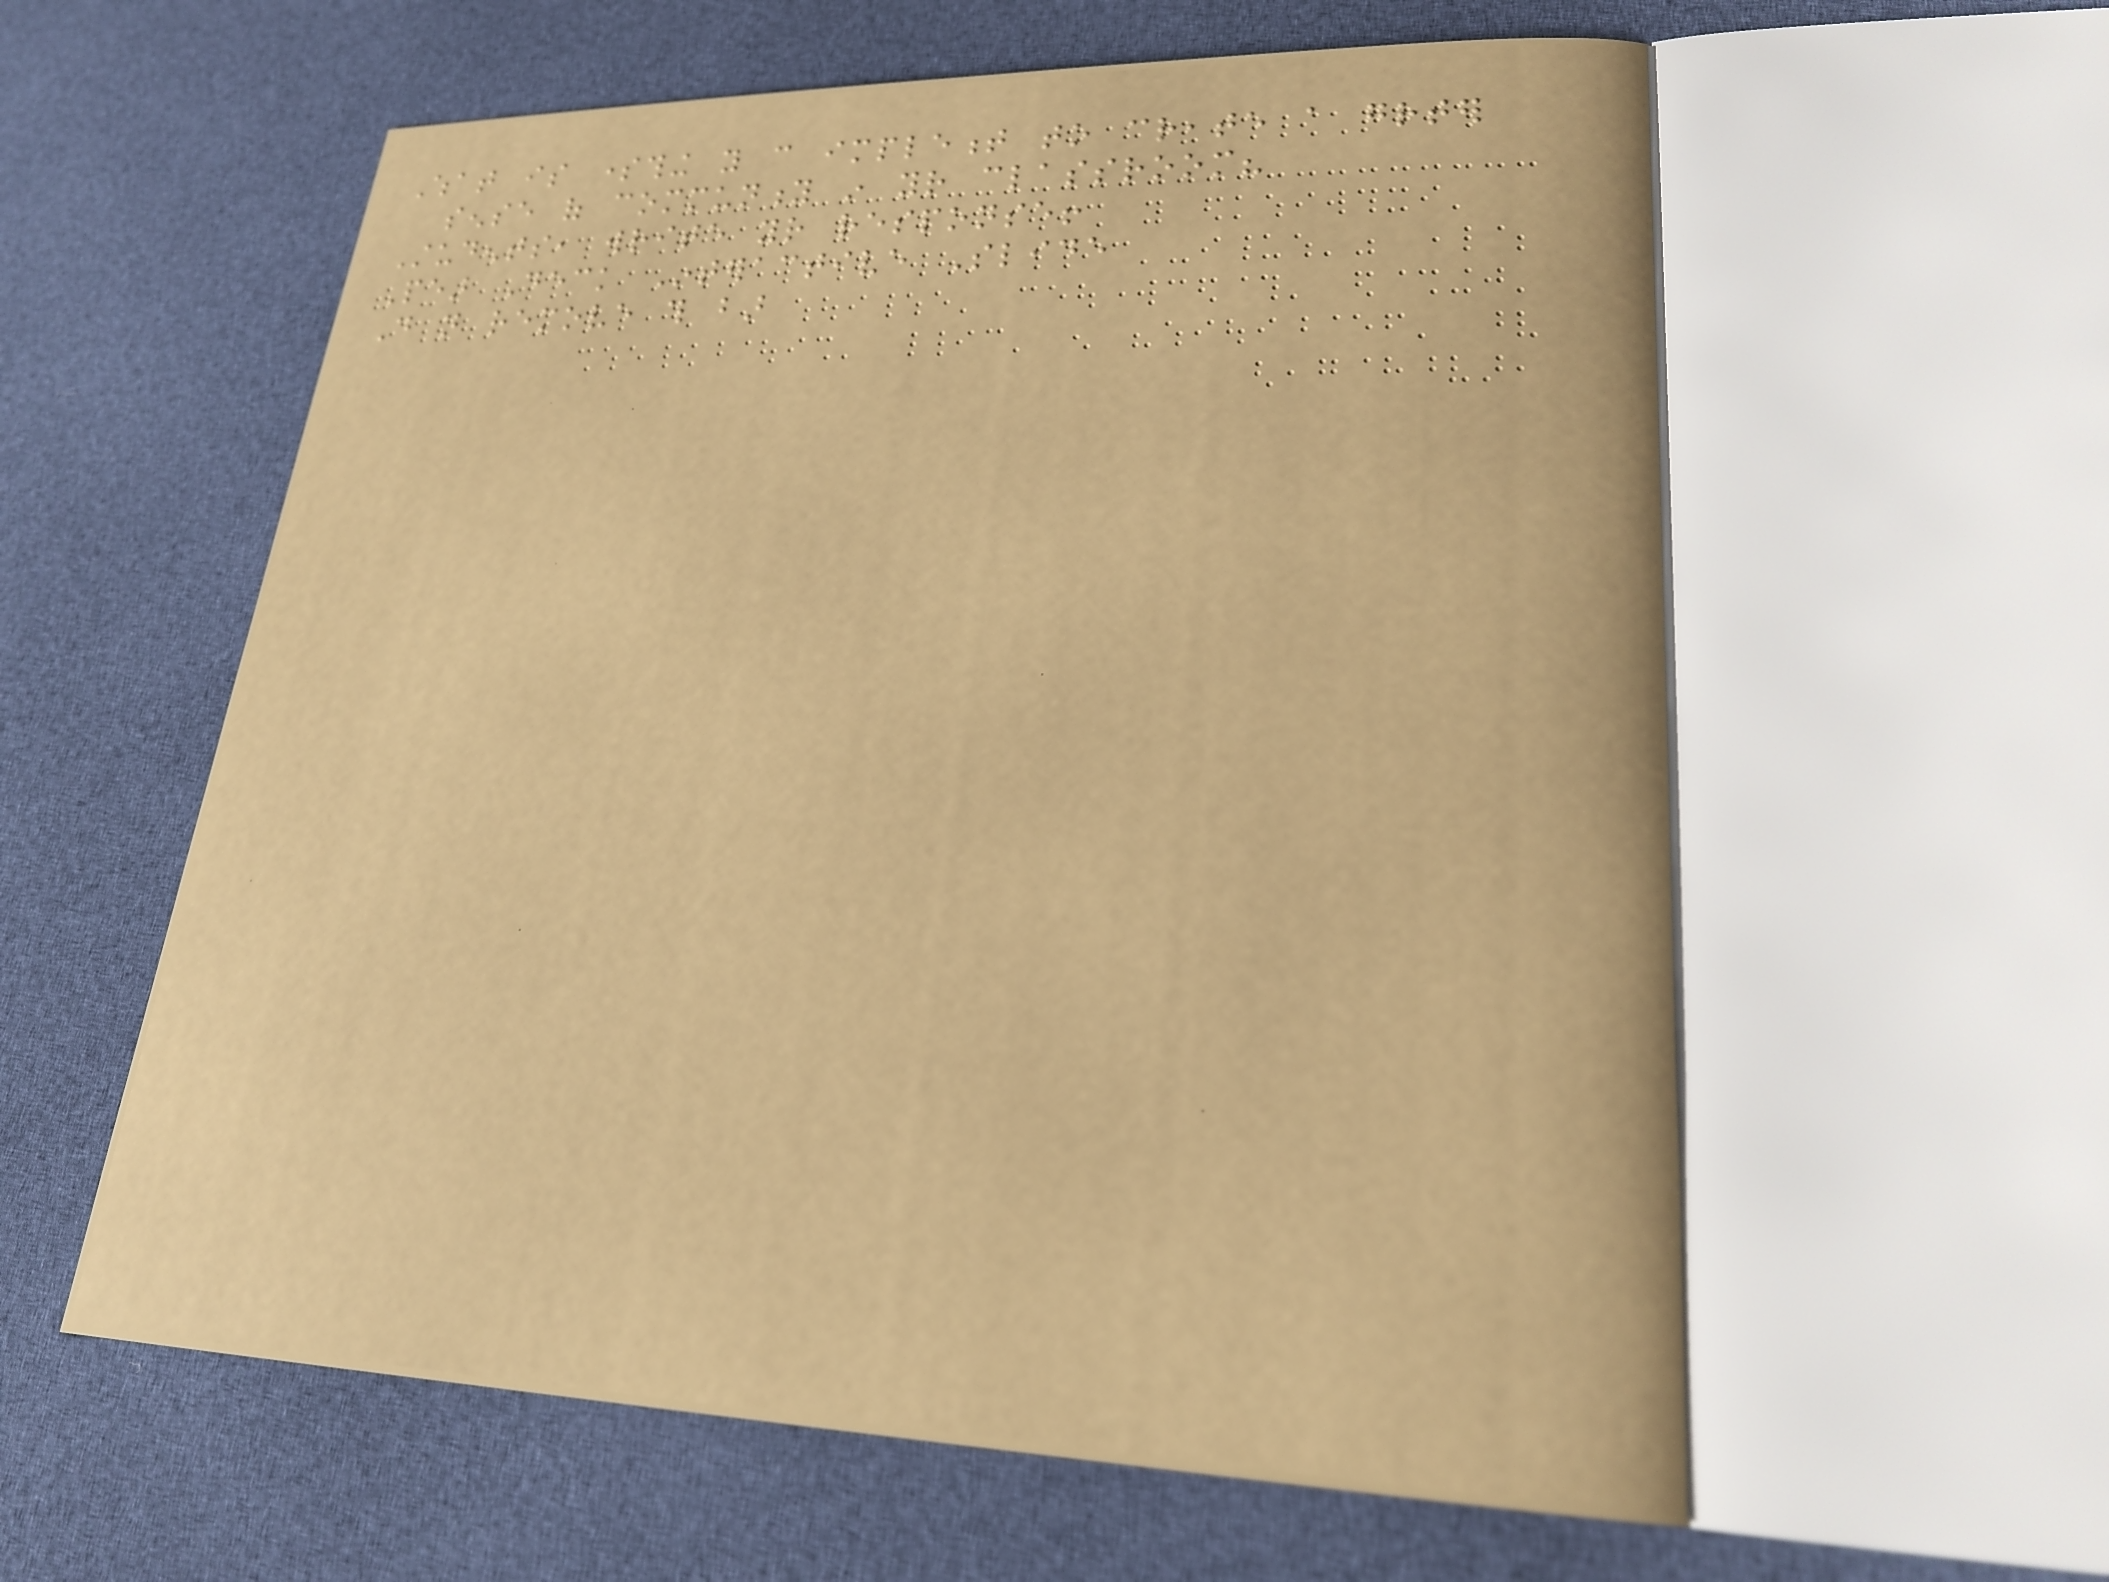What is something you can implement to create a greater
sense of community in your classroom?
Students, write your response!
Pear Deck Interactive Slide
Do not remove this bar
